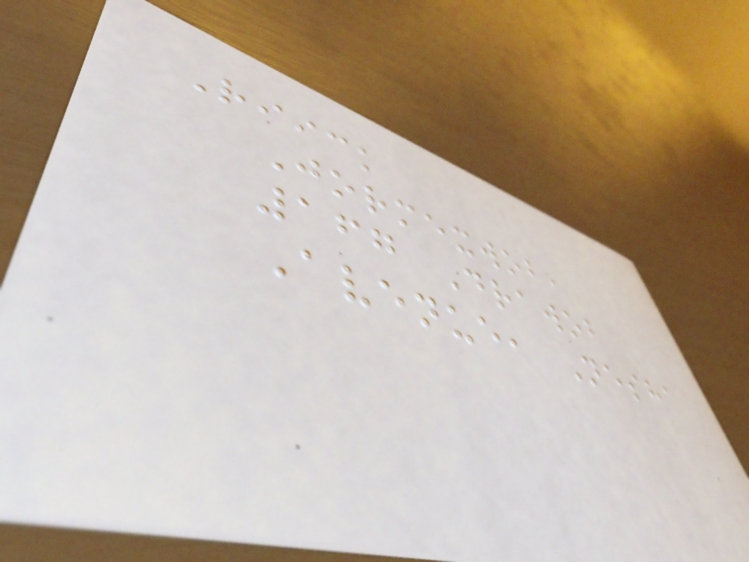Riick
Jormexwob,
167 Drawob
Avenue, Nesha
